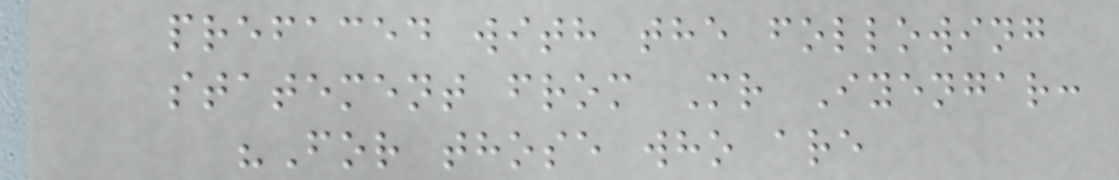prefaced with the following
statement from Mr Iyengar:
"For those who are
